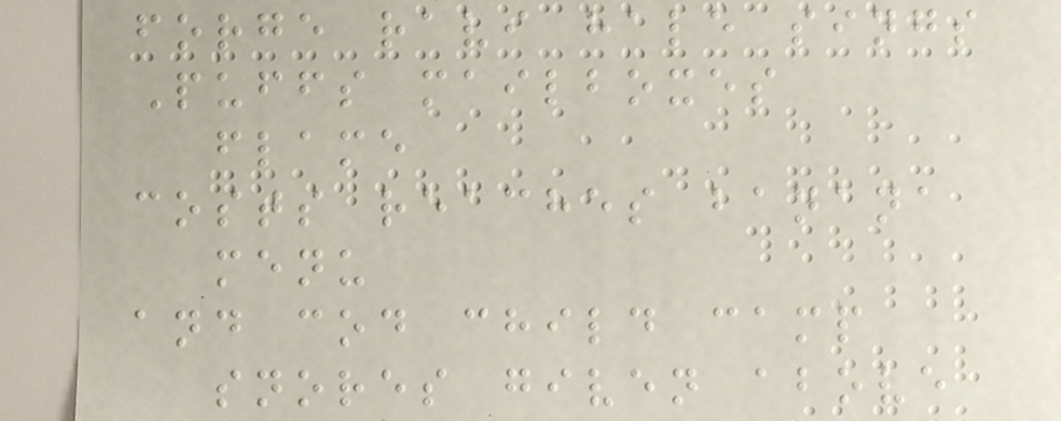forge ravi hale sings
Puffs mailboxes
flame
costs reaches banana
menu
and cod child camp
snores given above
